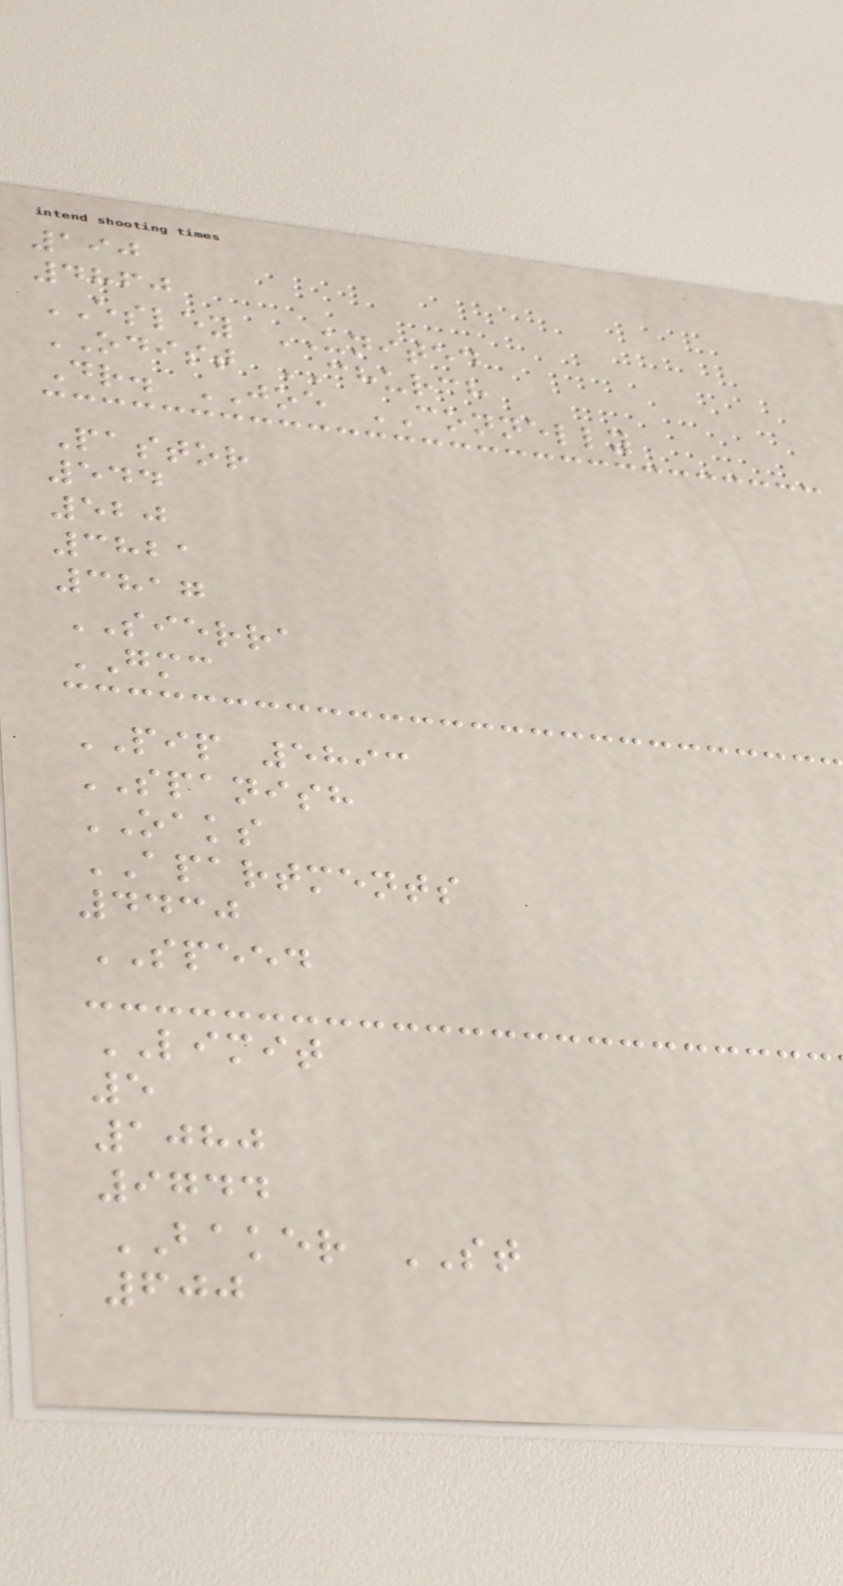190
4860
ESLEY UNITED
ODIST CHURCH
Dr. JOE CONNELLY
Pastor
544
520
3821
3817
SIERRA
GMC
PIP 5893
SPANISH
OAKS
APARTMENTS
4430
SPEED
LIMIT
5
1080
9744
BAKER ST
600
